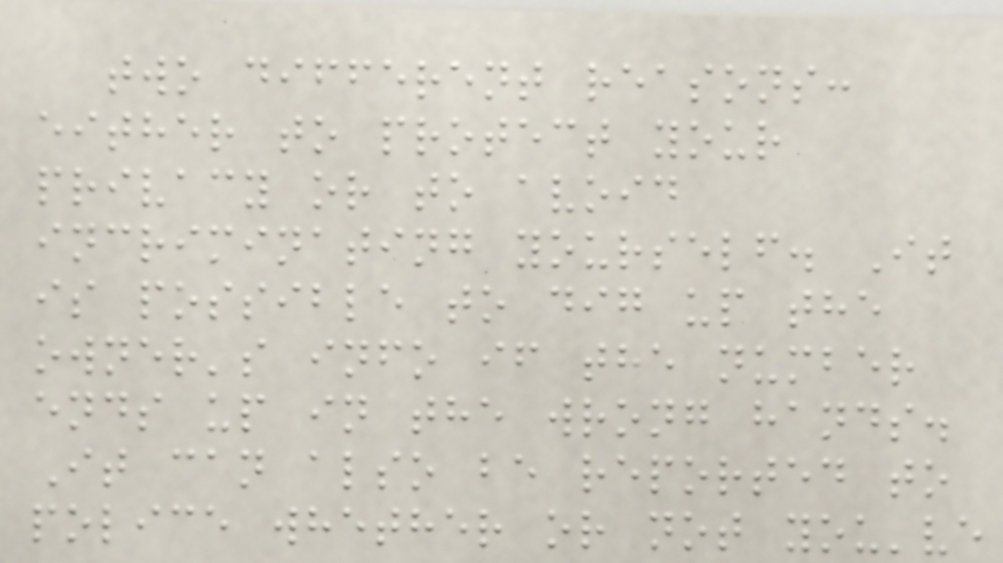two different reasons:
either to protect your
privacy or to avoid
incriminating yourself. It
is possible to dig up the
owner's info if the number
ends up in the wrong hands.
It can also be reported to
police whether or not you've
